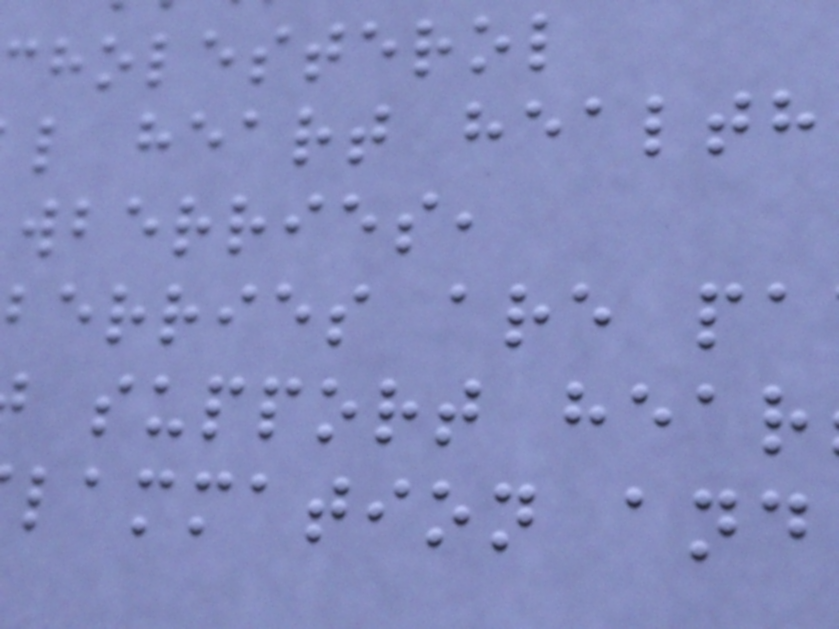holesterol
l heart health
wberries,
berries are pa
support hear
lammation and
